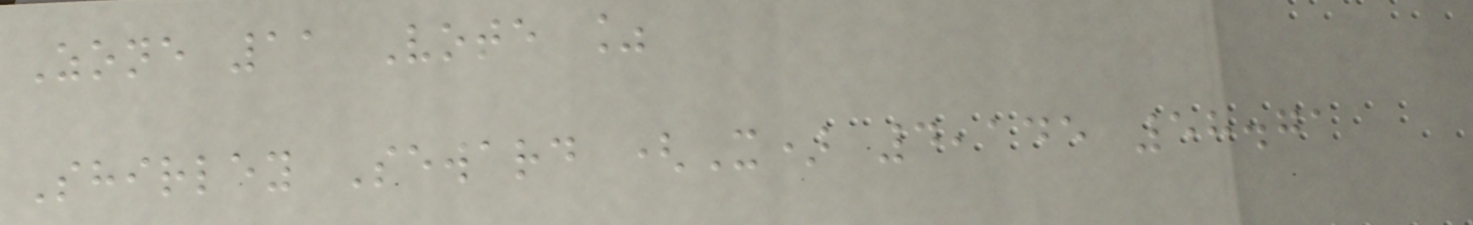Zone 11 Vote %
Shirley Seward (X) 4,145 58.71
